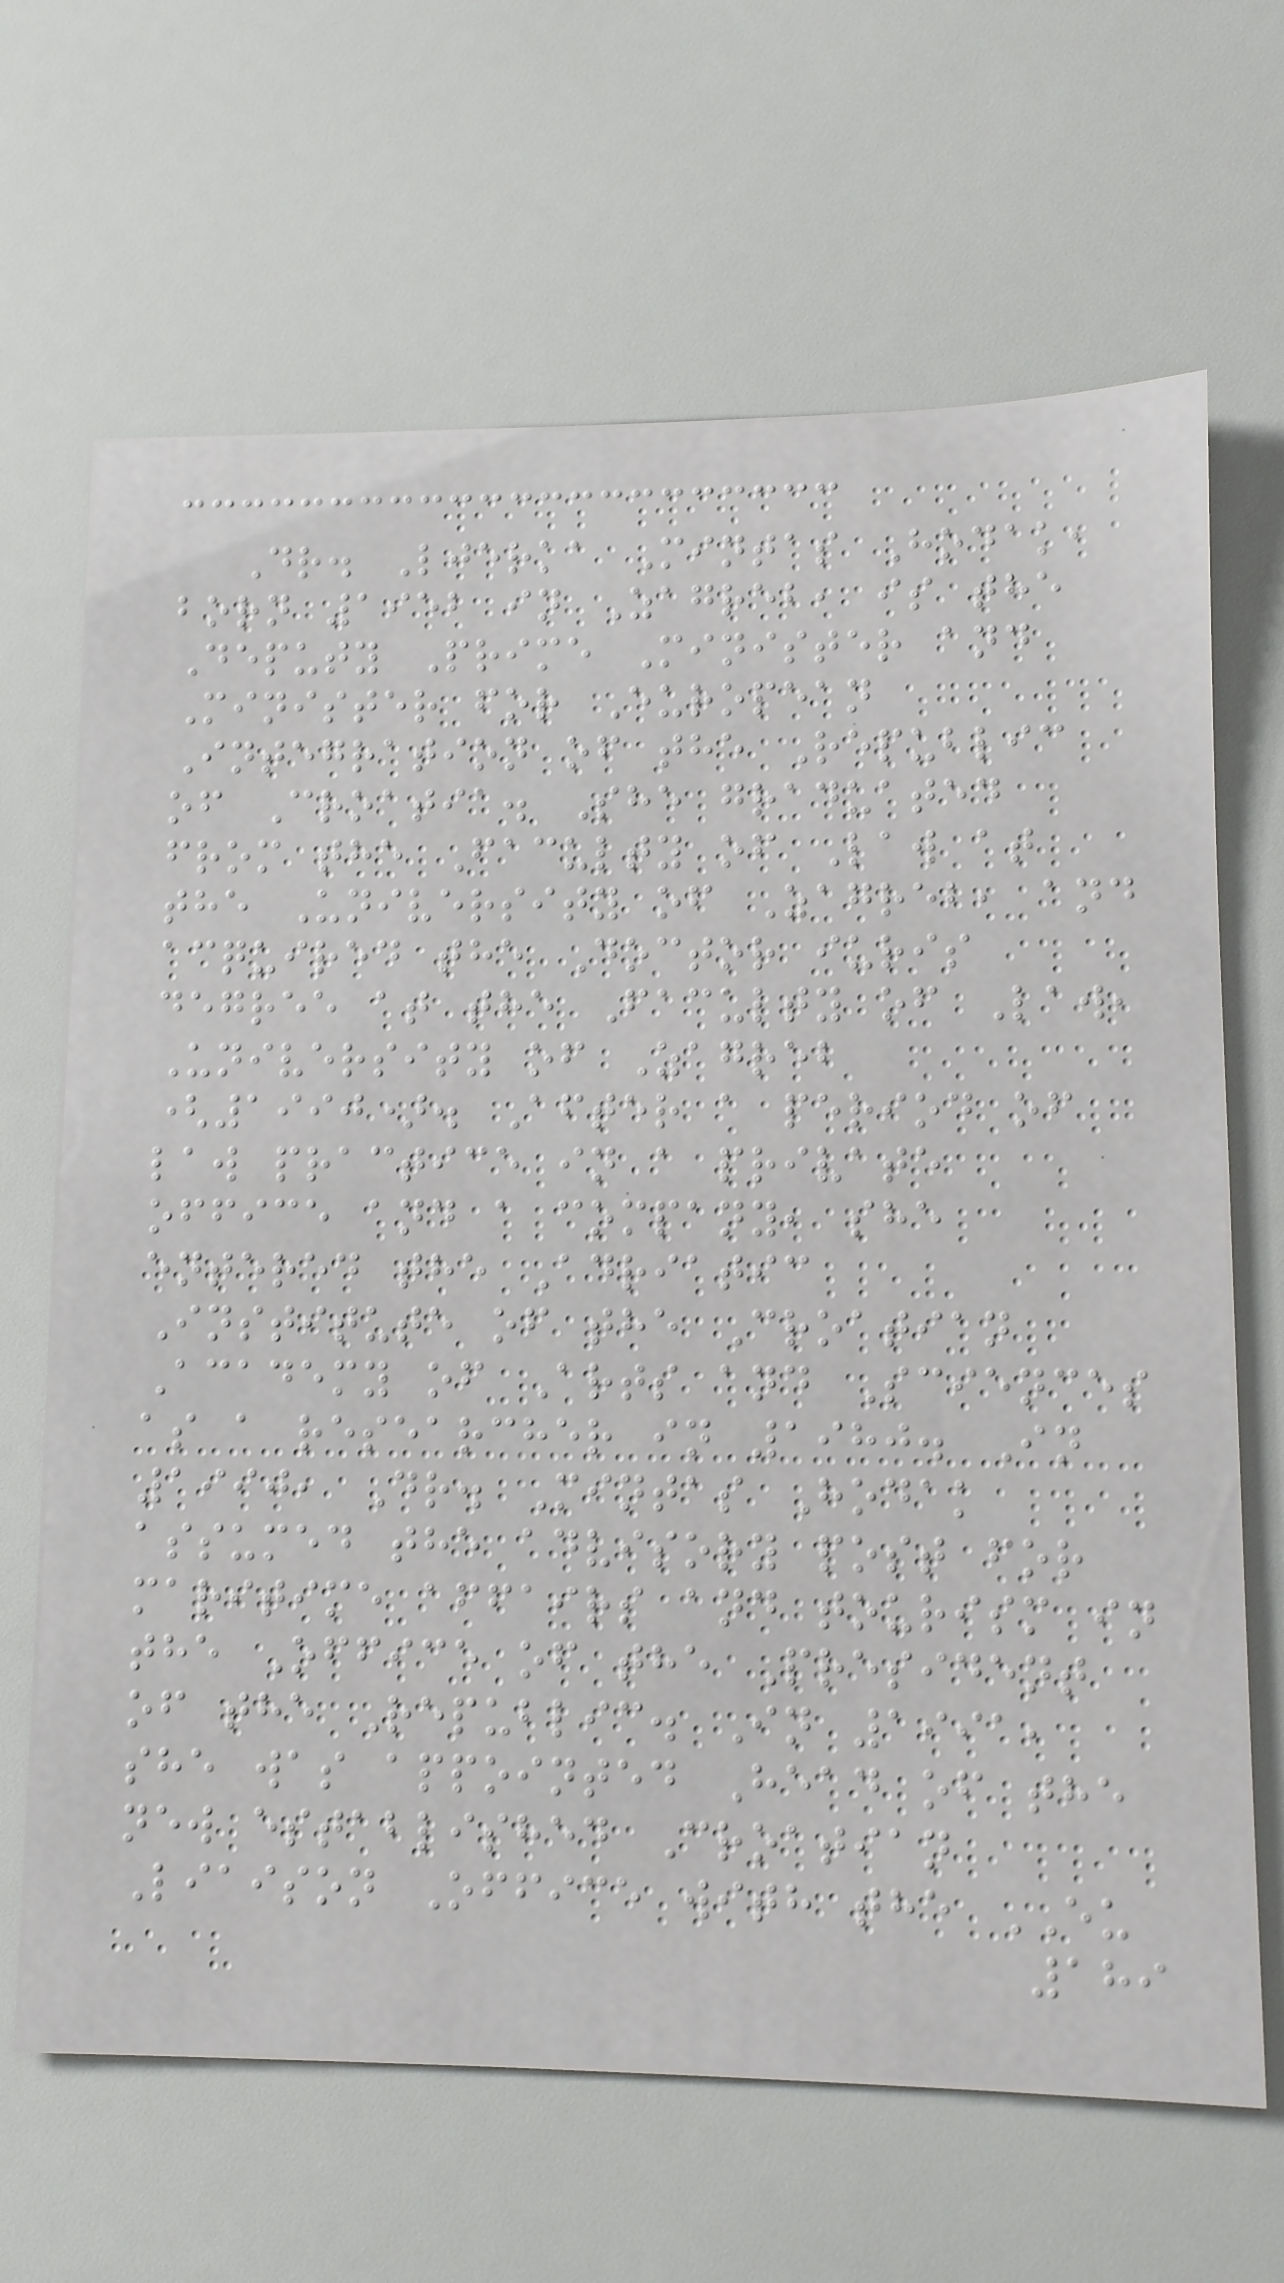Dr. Ljerka Mintas Hodak,
born 1952 in Zagreb, is the
Deputy Prime Minister and
Minister for European
Integration of the Republic
of Croatia. She graduated
from the Faculty of Law at
the University of Zagreb, and
acquired the Doctor iuris
degree at the Faculty of Law,
University of Zagreb
(1990). After a period of
law practice in a private
office and a company, she
entered the Adriatic
Institute of the Croatian
Academy of Arts and Sciences
as a researcher in 1980. In
1990, Dr. Mintas Hodak
assumed the advisory post for
maritime affairs and tourism in
the Office of the President
of the Republic. In 1991,
she was appointed Head of the
new established Croatian
Liaison Office with the EU
189
